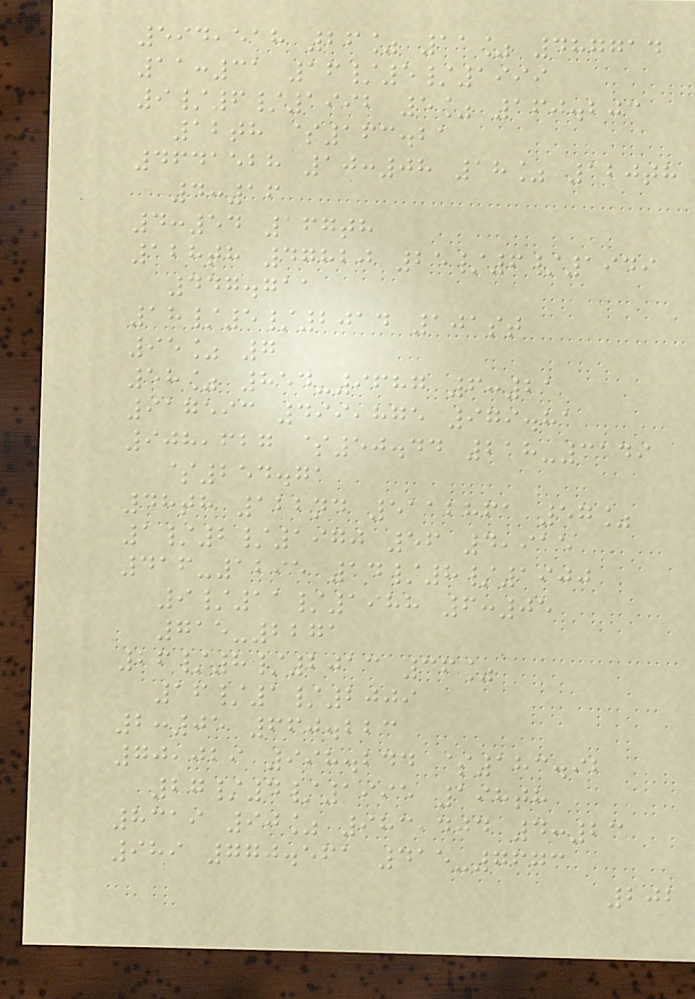594,518 26% 11% 487714
11:31 16/5/1999
9/6/1992 5% 160.203
12th $163.21
4641528 10:08 18% 120th
4:16
4:54 167th
128th 47820 25/6/1949
447.711
18/5/2014 101st
95% 7
58% 854-9687 6:21
917593 499,875 979.81
908,627 $50.44 218-3149
$254.71
48th 122nd 5112861 57%
1/2/1970 56 4,915
416-1295 14/8/1900
9/11/1988 6:05
715-2271
26/8/2013 36%
16/1/2009
2:05 660.223
70,029 998.244 $183.92
27/4/1995 198th
8319 90% 983,404 4:23
989 770.561 415-7673
202
